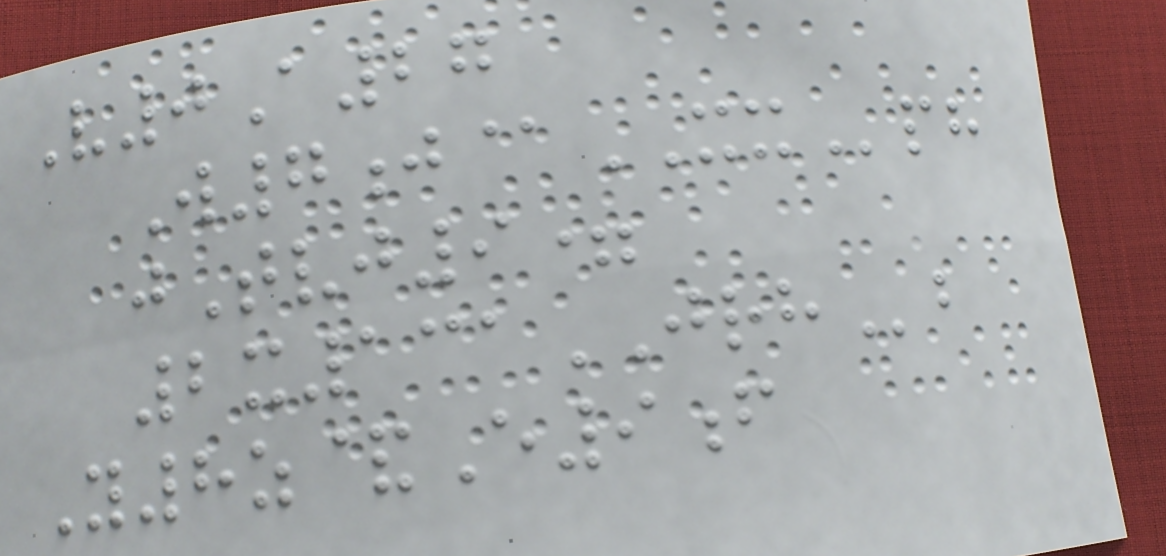V0A27
W7j@XXph
jTvj9=
2x131JRHb
Y8z&E9f
